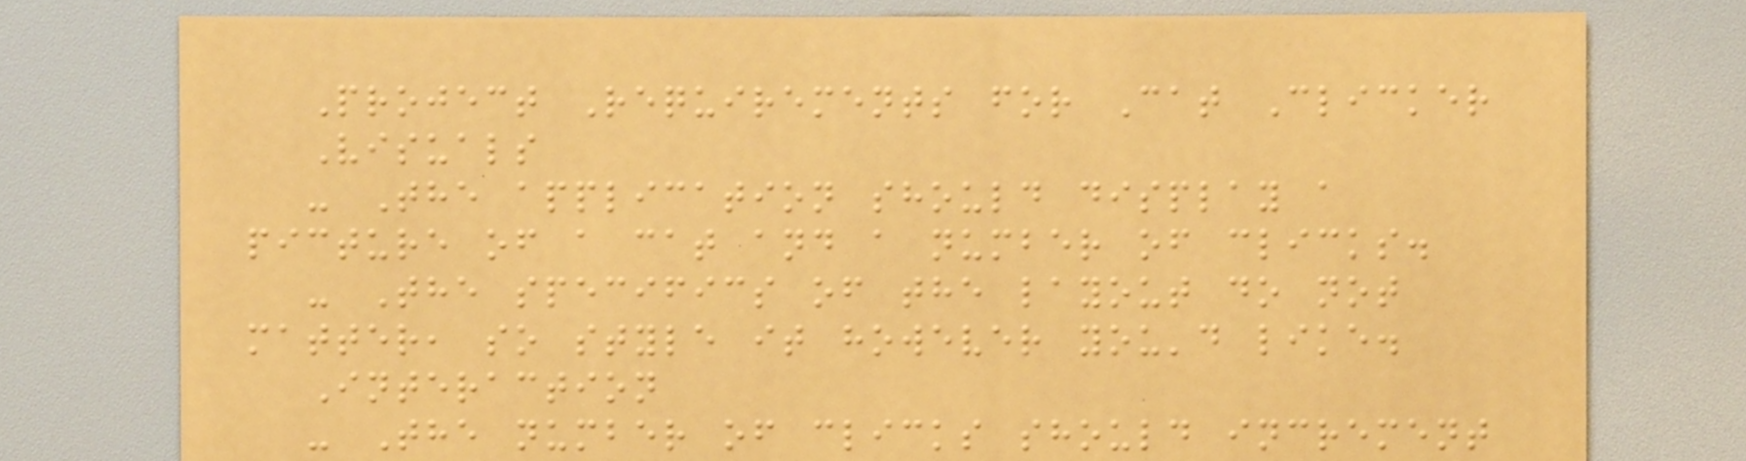Project Requirements for Cat Clicker
Visuals
- The application should display a
picture of a cat and a number of clicks.
- The specifics of the layout do not
matter, so style it however you'd like.
Interaction
- The number of clicks should increment
